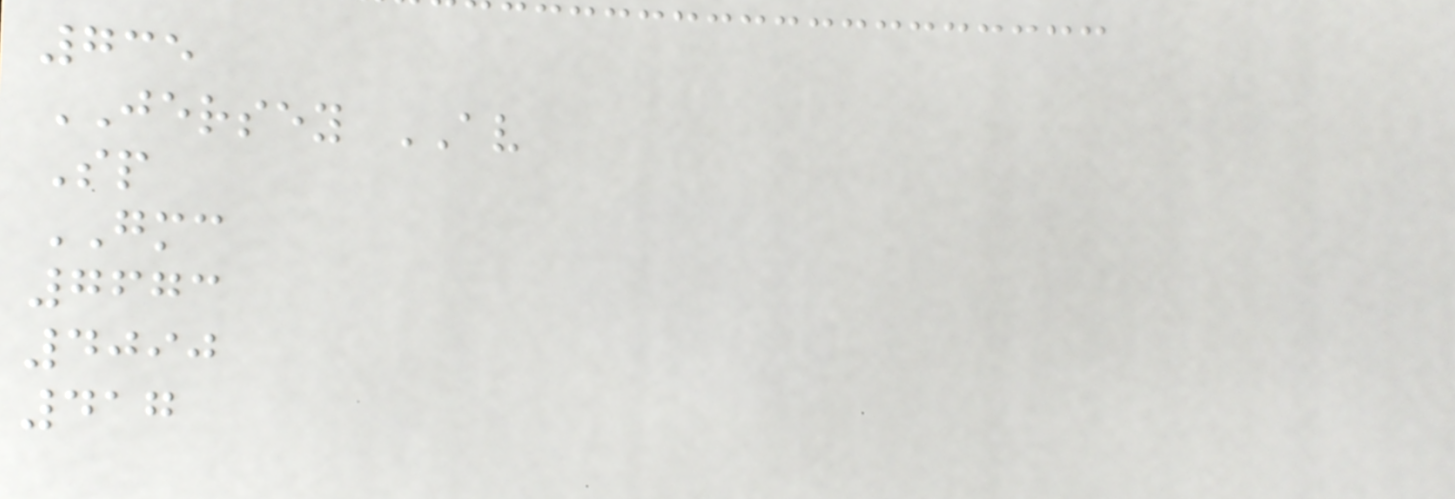735
JERSEY AV
Sp
GMC
7673
4090
417
